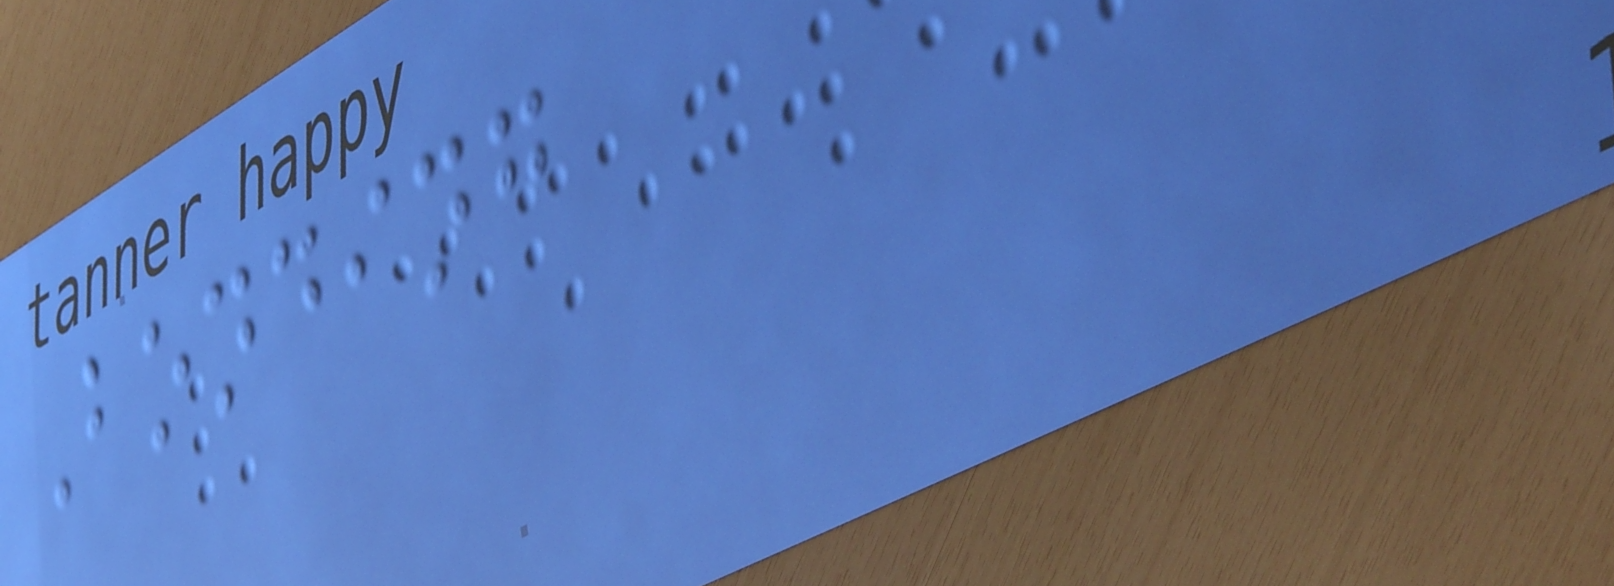Bonding
